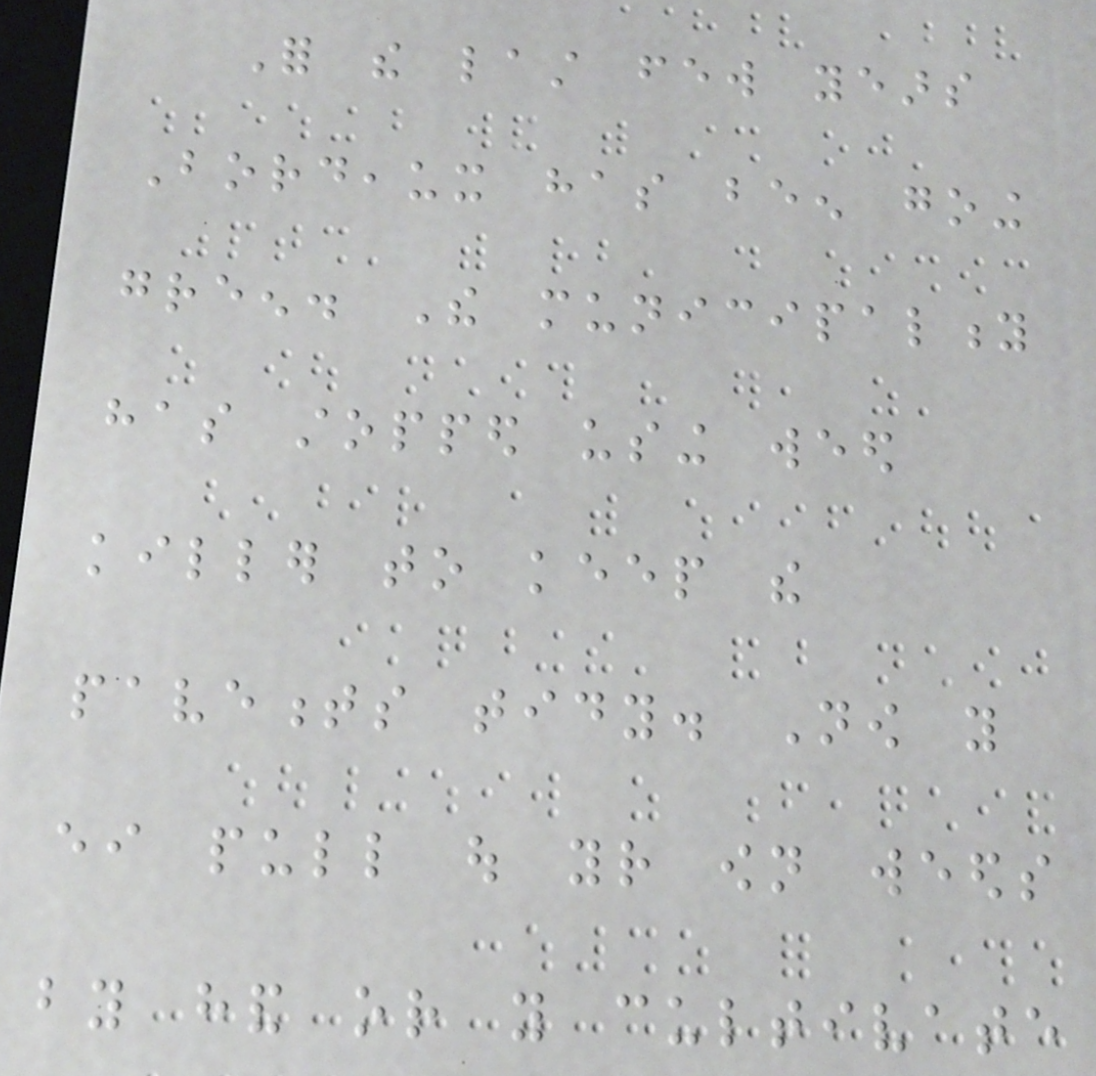For the last few years
Bordeaux has been going
green. The municipality
has stopped using weed
killer to keep the
pavements tidy. Now you
either pull out your own weeds
by hand or you cultivate
